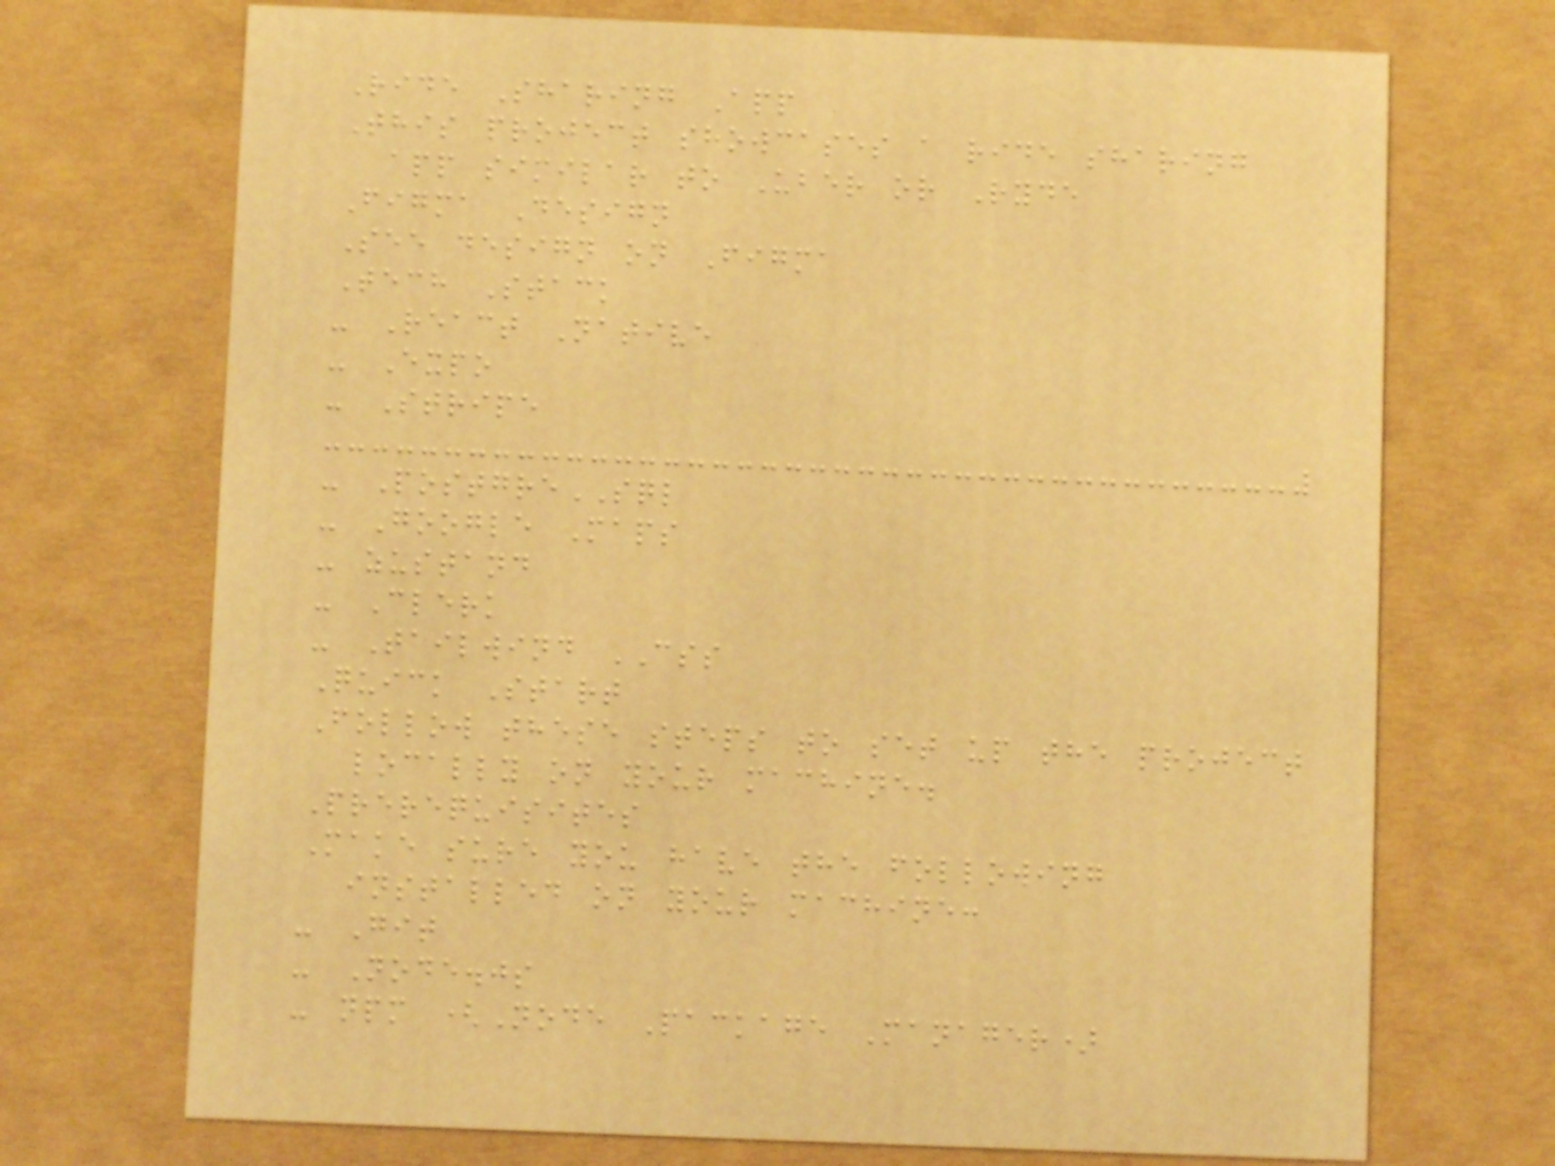Ride Sharing App
This project showcases a ride sharing
app similar to Uber or Ryde
Figma Design
See design on Figma
Tech Stack
- React Native
- Expo
- Stripe
- PostgreSQL
- Google Maps
- zustand
- Clerk
- Tailwind CSS
Quick Start
Follow these steps to set up the project
locally on your machine.
Prerequisites
Make sure you have the following
installed on your machine:
- Git
- Node.js
- npm (Node Package Manager)
